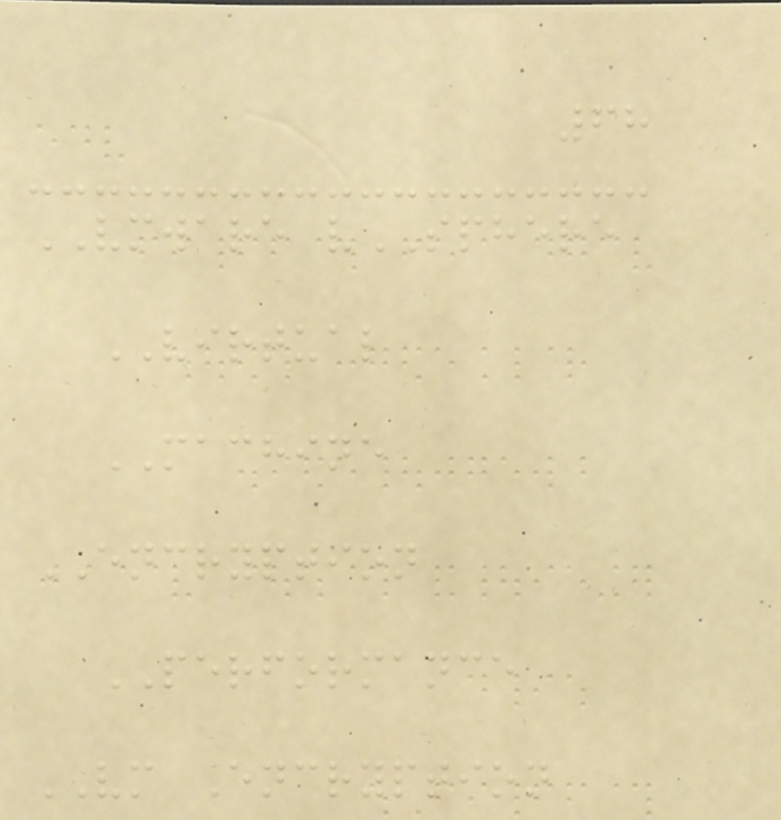68
VMWARE vSPHERE
VIRTUAL
MACHINE
ENCRYPTION
PERFORMANCE
VM Encryption
